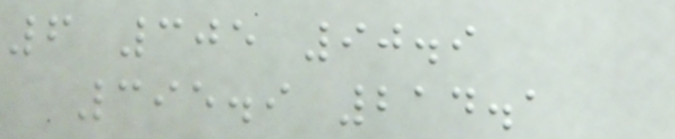6 305 90.9
395.9 214.1
